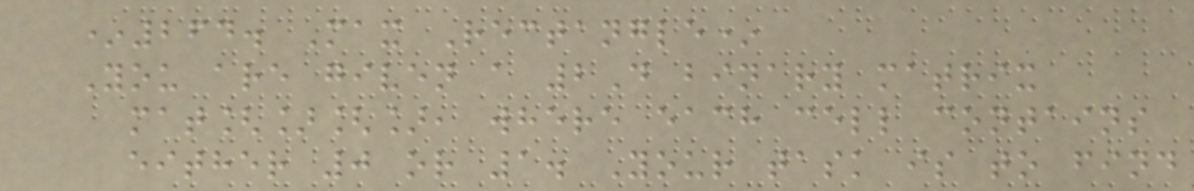*264. Max Rectangle*
You are given a 2D binary matrix
mat[][], where each cell contains
either 0 or 1. Your task is to find
